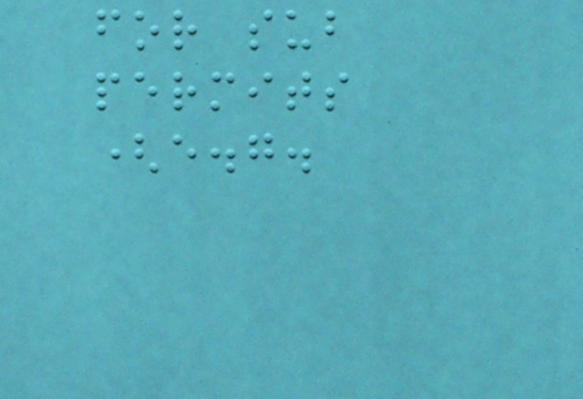for sub
permits
(e.g.
